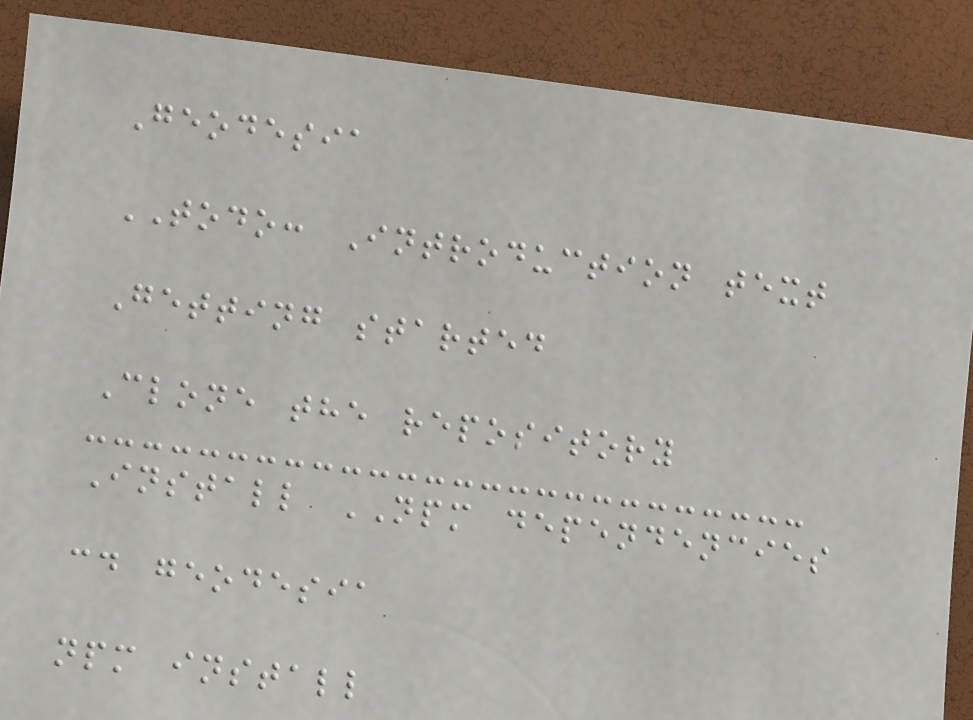Geodesia
TODO: Introduction text
Getting started
Clone the repository
Install NPM dependencies
cd geodesia
npm install
